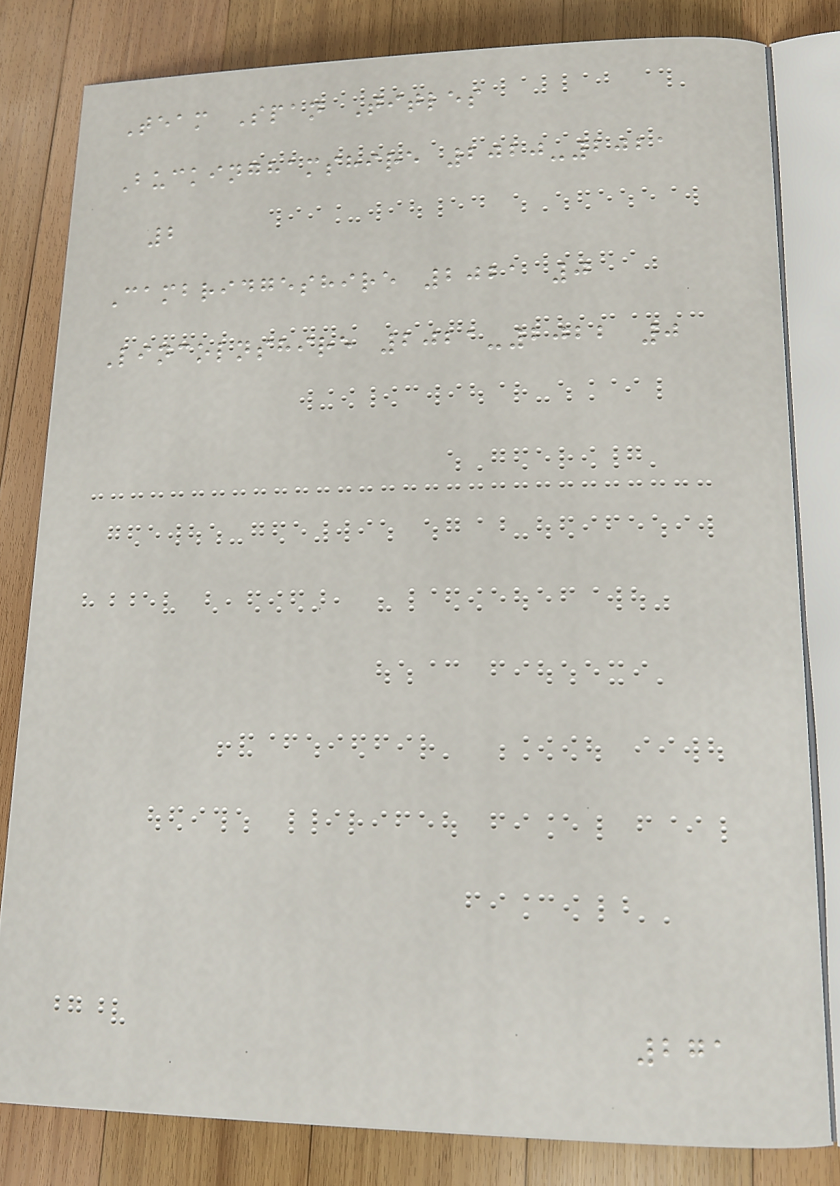Team Span Titles
Buckinghamshire 2020-2021
2
Cambridgeshire 2021 0
Lincolnshire 2021-2022 0
271
